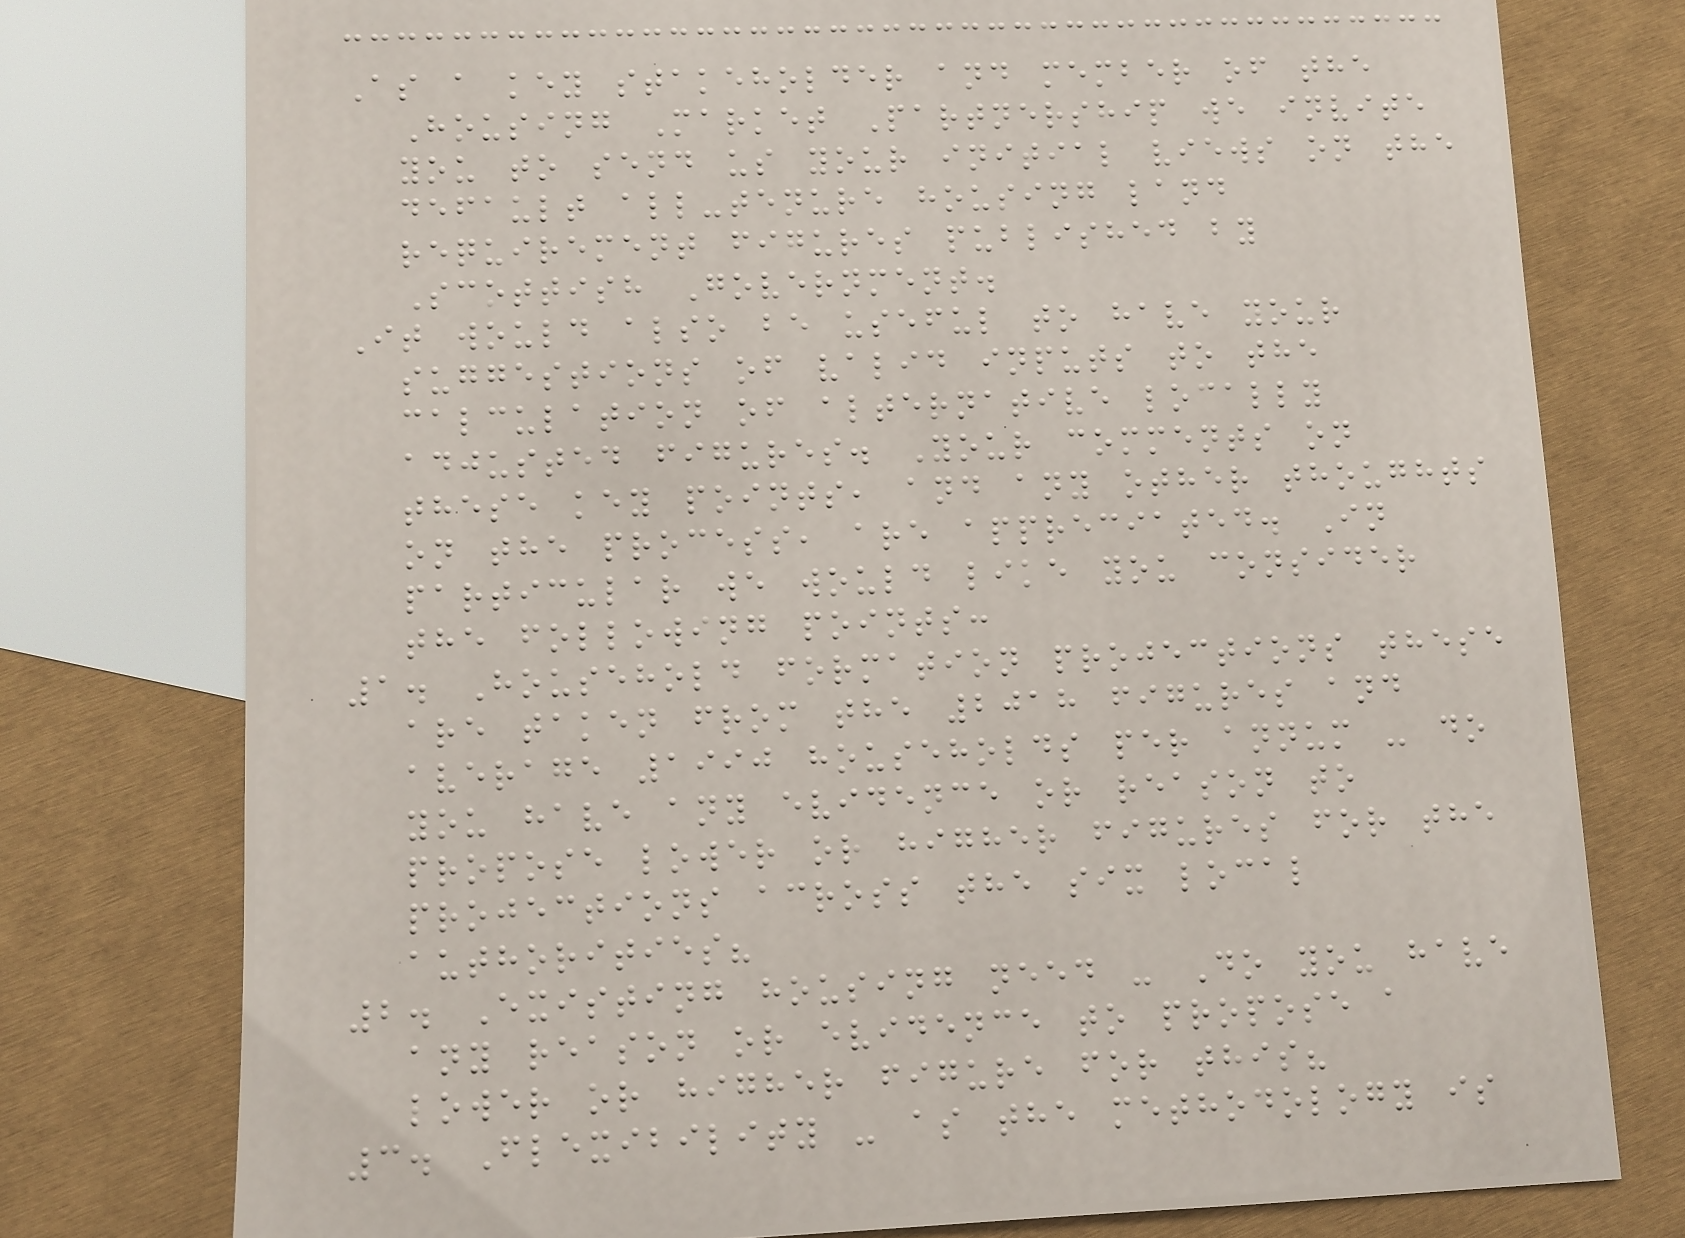As a key stakeholder and member of the
Housing Market Partnership we invite
you to send us your initial views on the
default all-tenure housing land
requirement figures published by
Scottish Government.
It would also be useful to have your
suggestions of valid inputs to the
calculation of alternative locally
adjusted figures. Your comments on
these key points, and any other thoughts
on the process, are appreciated. In
particular we would like you consider
the following points:
1. Household formation projections these
are taken from the 2018 figures and
average 1990 households per annum - do
you have any evidence or reason to
propose lower or higher figures for the
projections across the six local
authorities?
2. Existing housing need - Do you have
any reason or evidence to propose a
lower or higher figure for this?
3. Flexibility - as the methodology is
